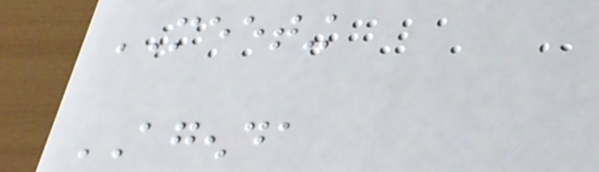MEETING
AGENDA
